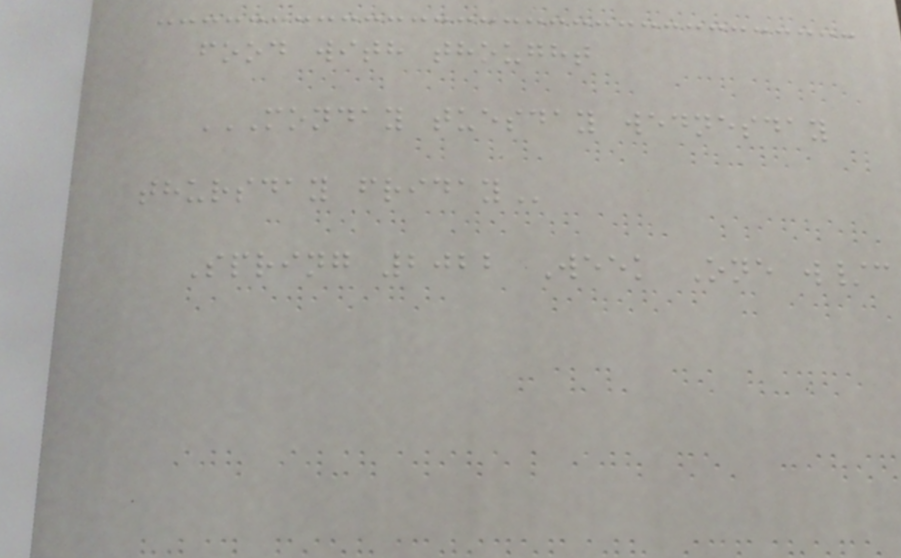food with thought
MONDAY TUESDAY WEDNESDAY
THURSDAY FRIDAY
Spring 2022 Week One w/c
